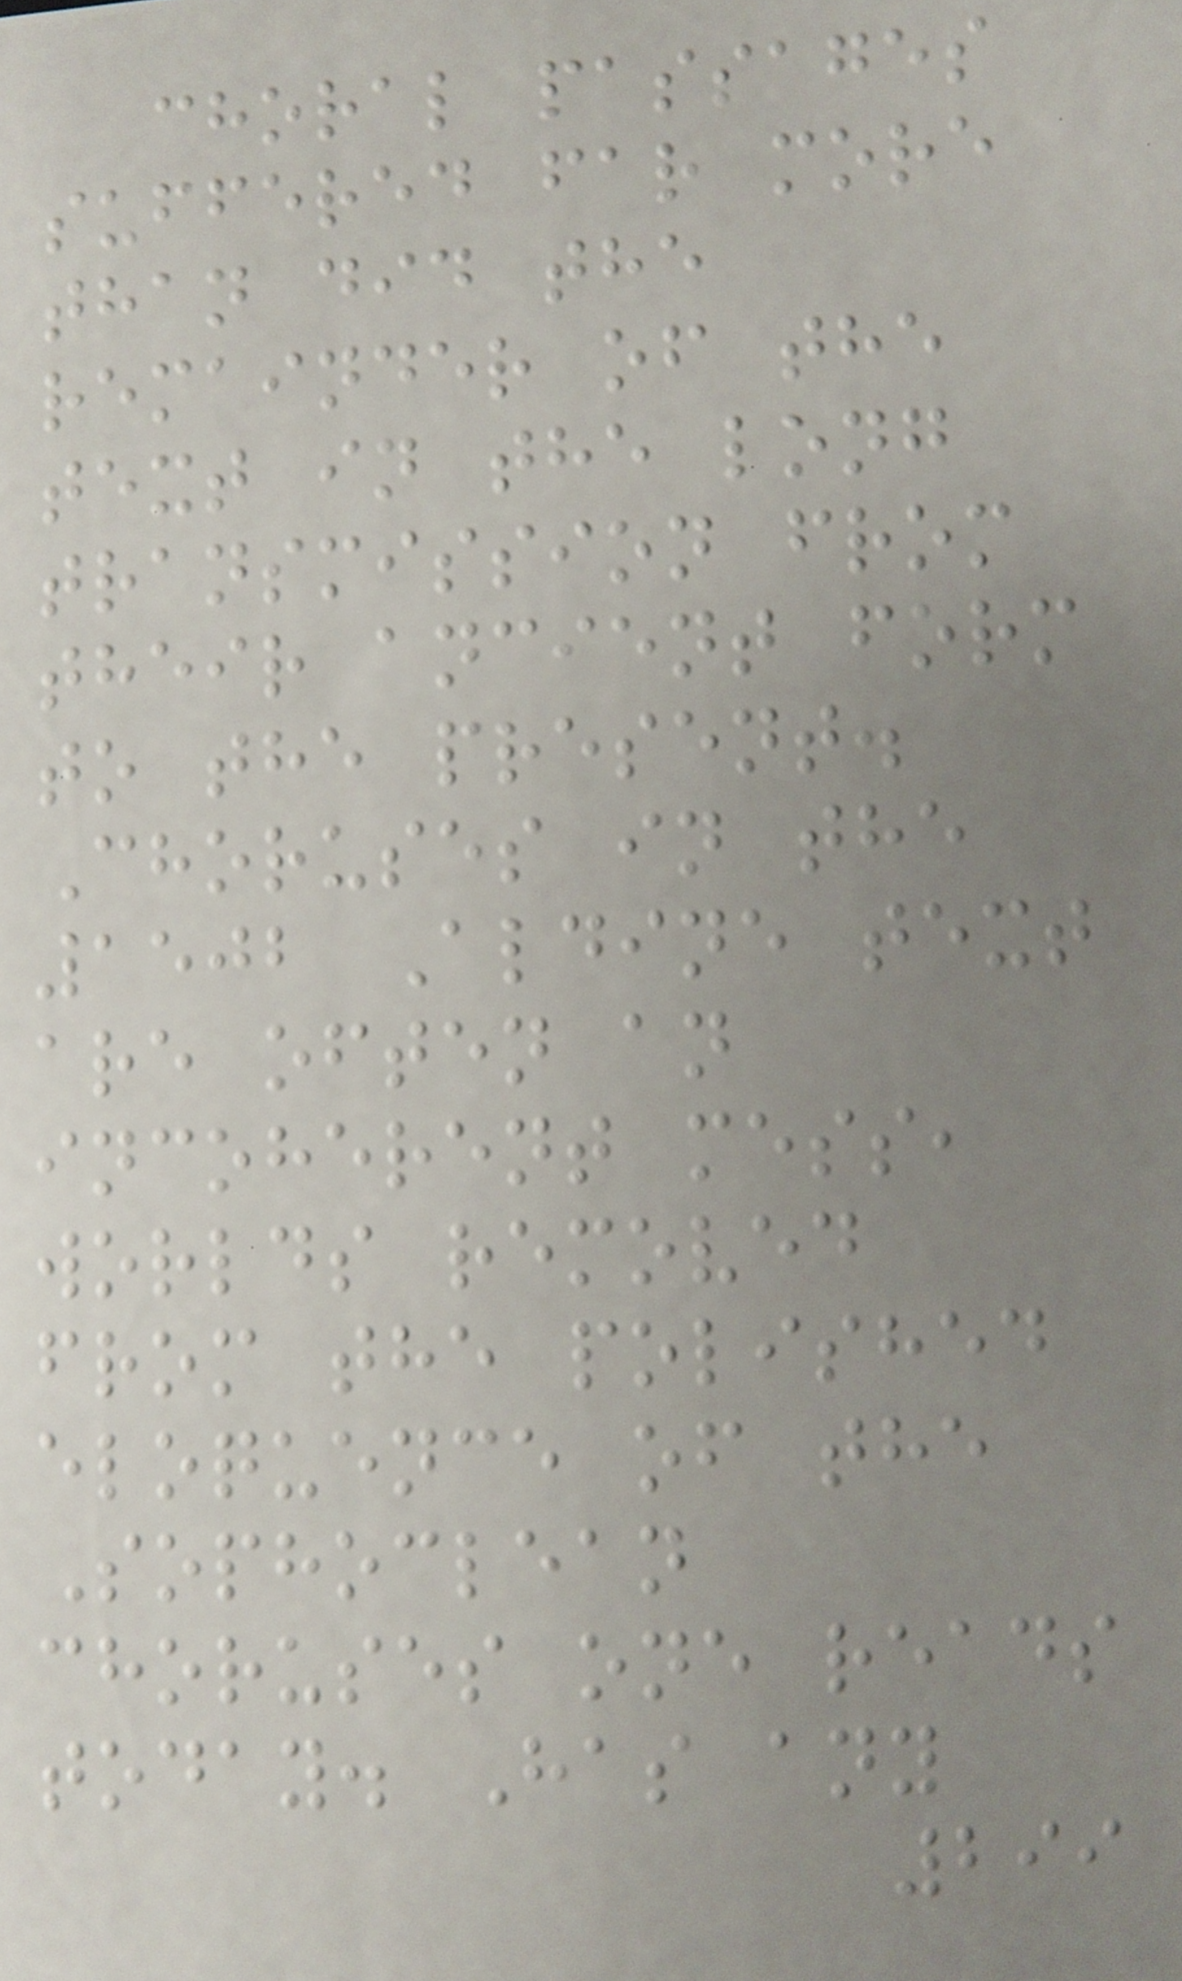choral passages
suffered far more
than did the
remainder of the
text in the long
transmission from
their ancient form
to the present.
Choruses in the
1502 Aldine text
are often an
incoherent mess,
worlds removed
from the polished
eloquence of the
Sophoclean
choruses one reads
today. Has any
299
